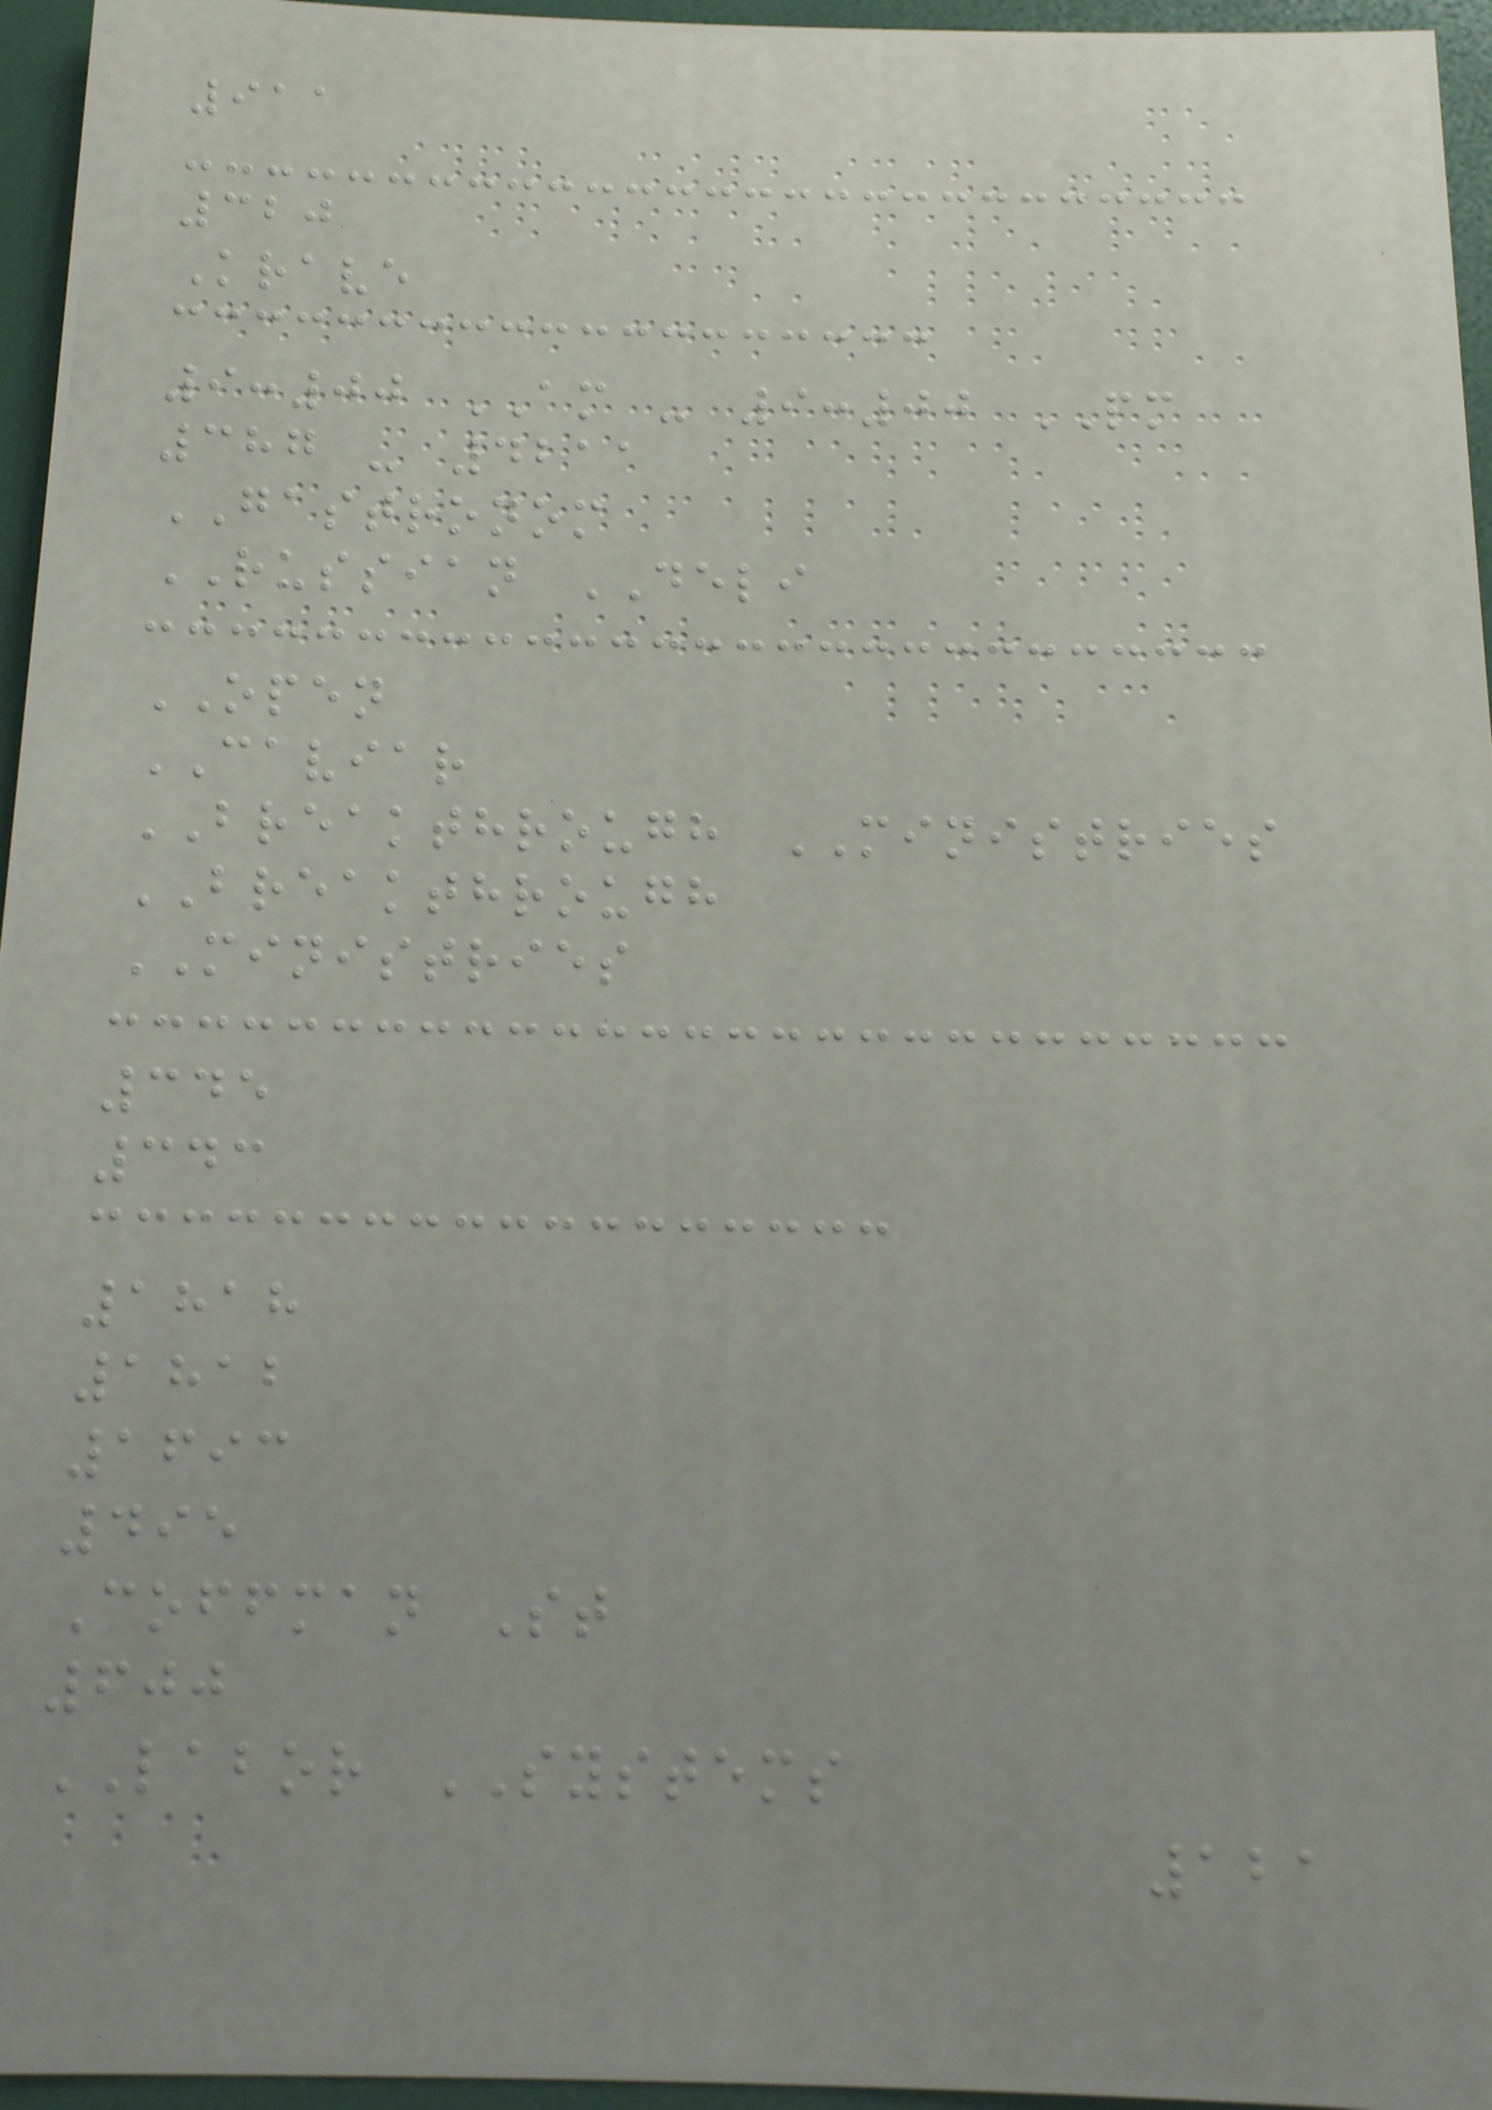911
320
Krave
9:00 AM - 9:00 PM
387 - 4211
GASTRONOM
RUSSIAN DELI
OPEN
CAVIAR
BREAKTHROUGH MINISTRIES
BREAKTHROUGH
MINISTRIES
345
343
1818
1812
1693
495
Coffman St
600
LABOR SYSTEMS
121
